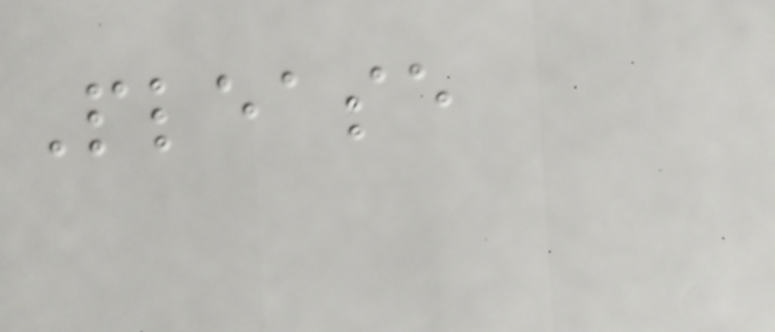Please
